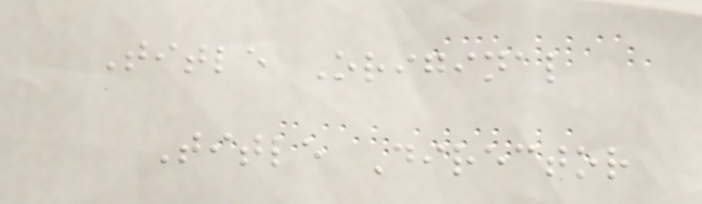Title Original
Title Director
